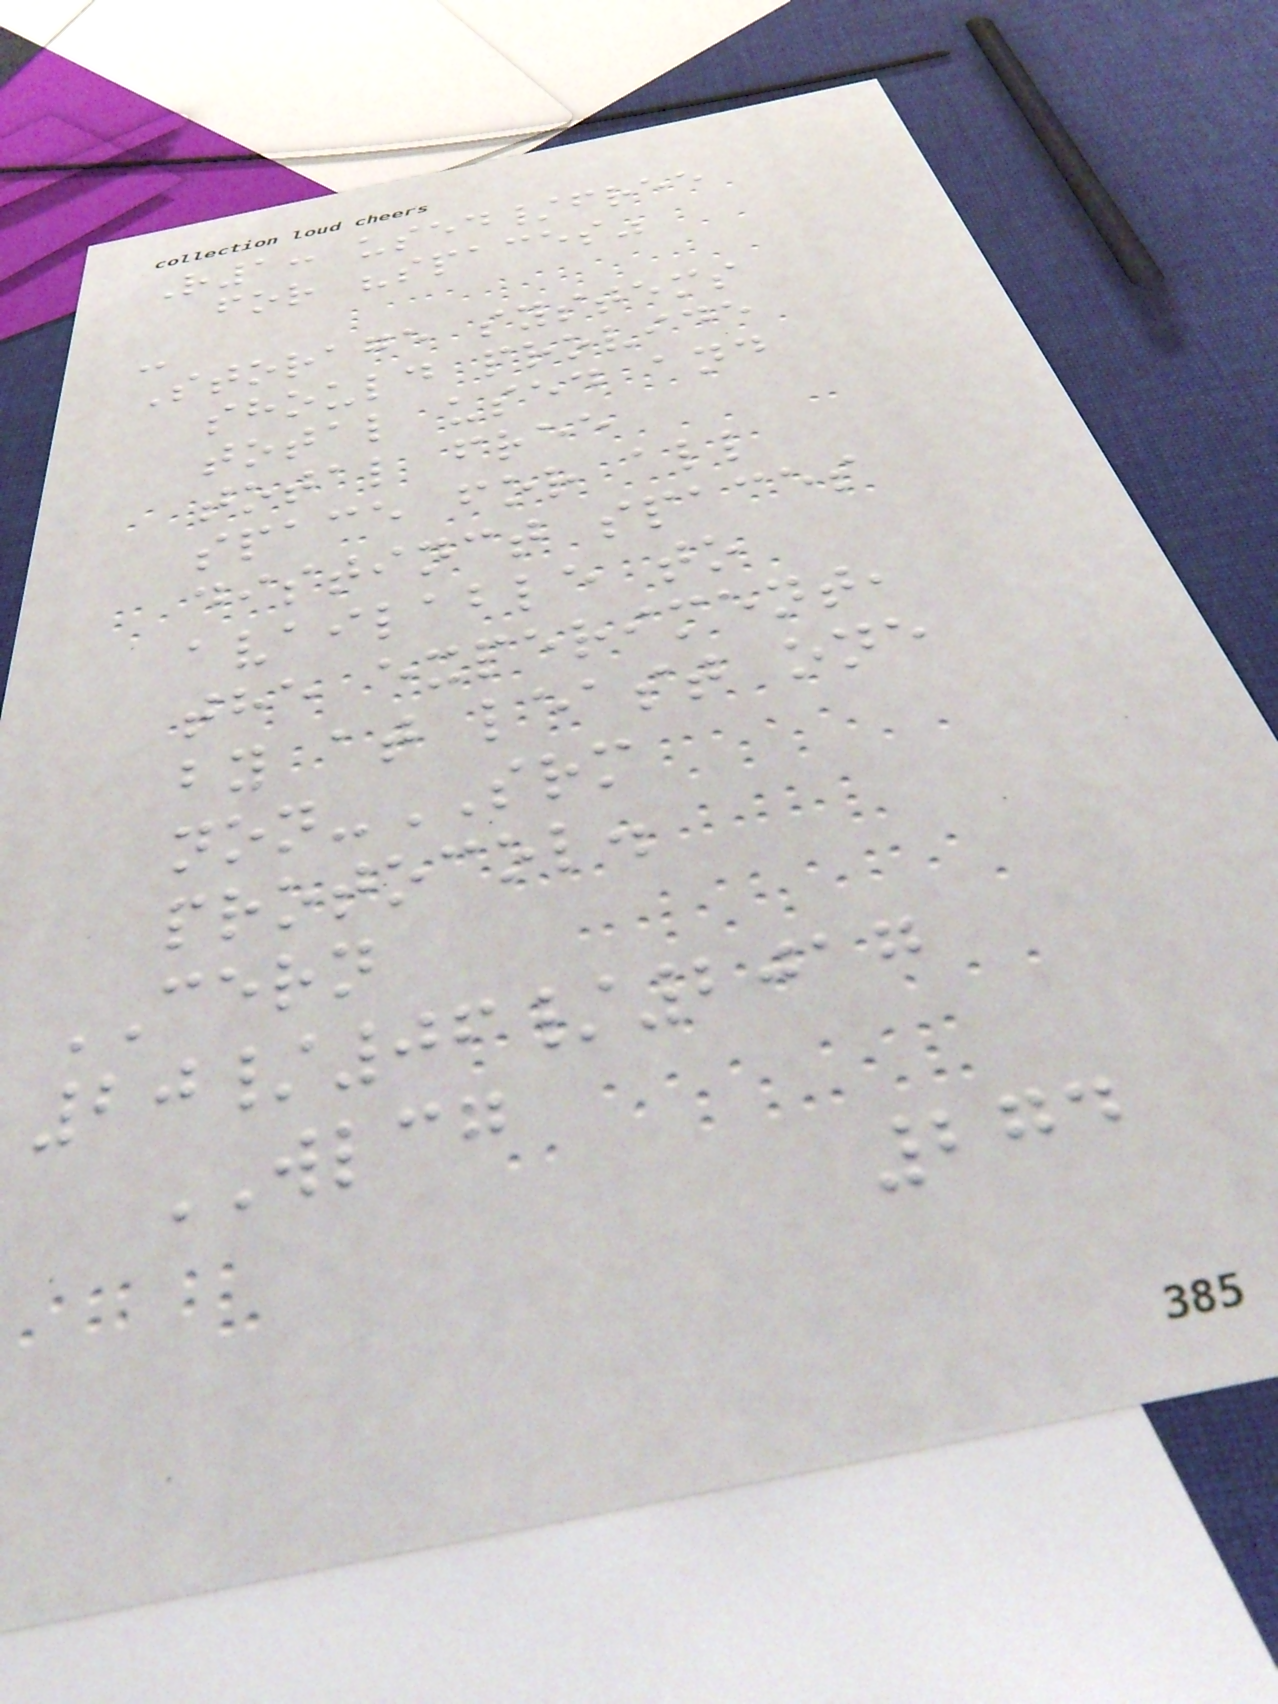R1: used/free
for "spaces"
-
Storage systems
should provide
total used and
total free
space for all
distinct spaces
available to
the experiment,
by at least one
non-SRM
protocol.
CERN
20/06/2017
WLCG
274
